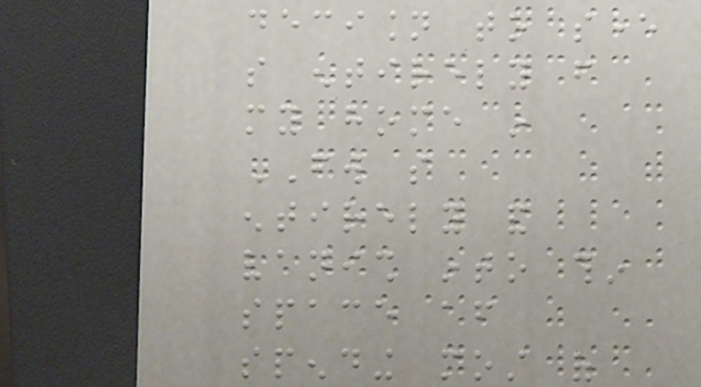decision to sever
so entirely from
my home in
FW so
entirely and
vanish into thin
space after
spending most of
